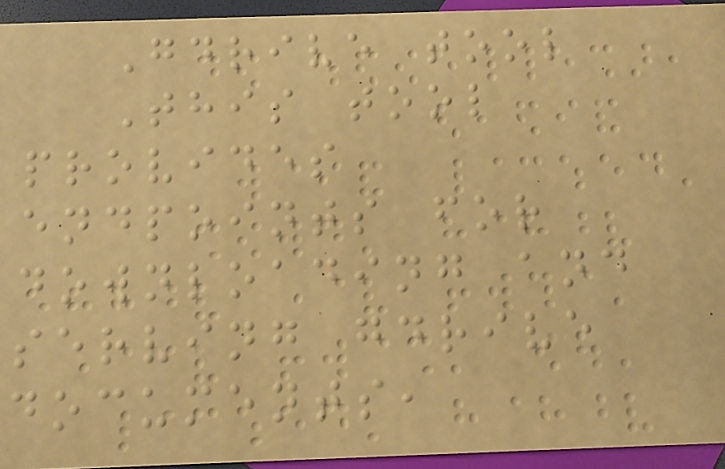Gdrive tool
This tool
provides
endpoints for
downloading and
serving gdrive
documents,
